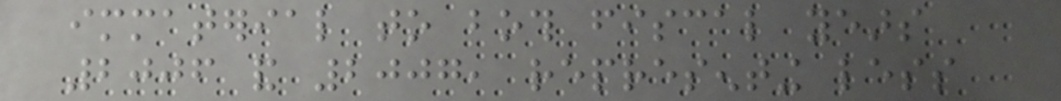immaterial to both fiscal years
2006 and 2007, representing less
